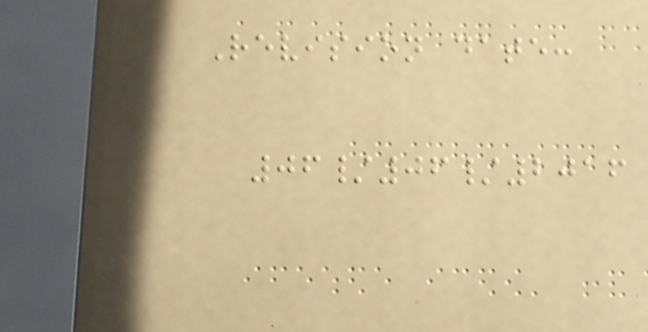Revision date:
06/06/2016
